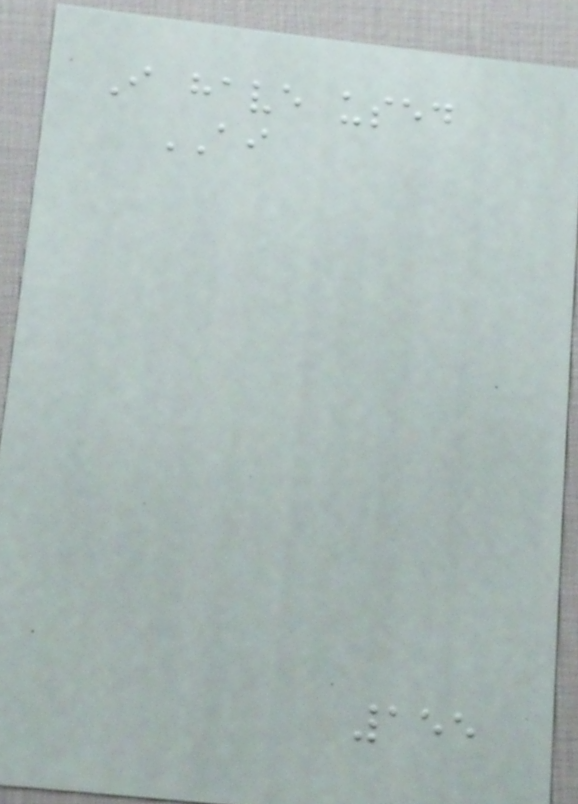I have used
AI
155
